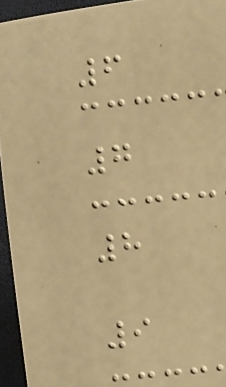6
7
8
9
